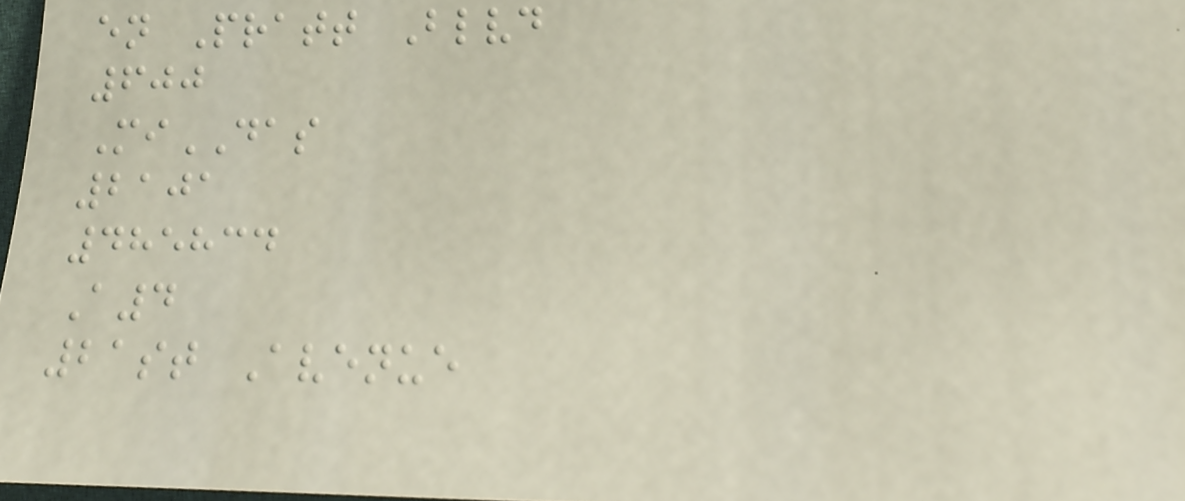en Pratt Blvd
600
MiDAS
2101
485834
A4
21st Avenue
